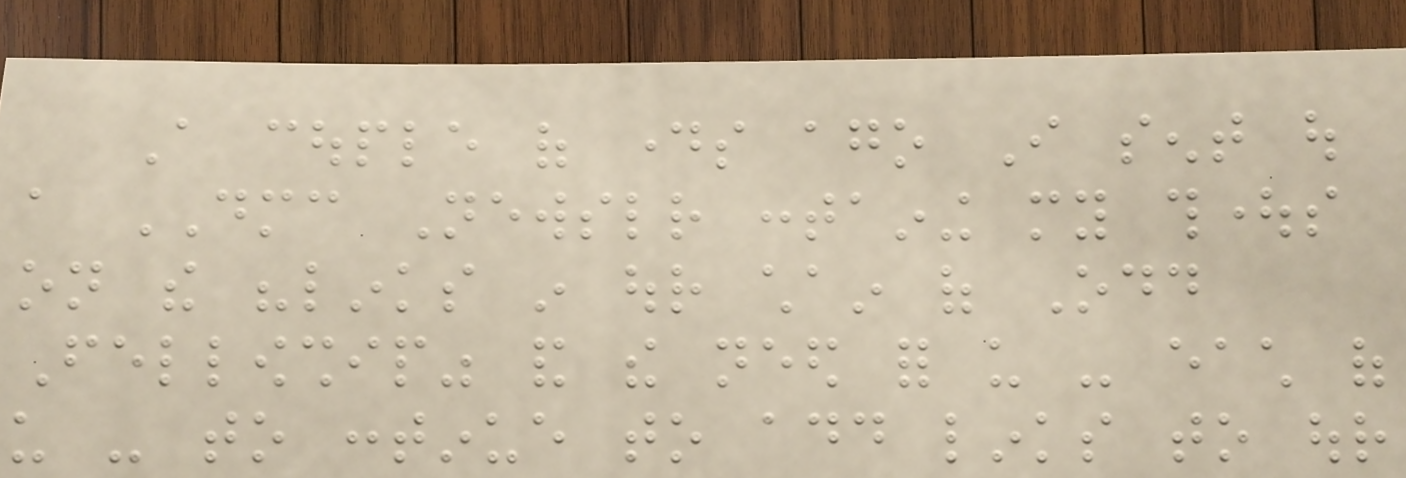A couple of days ago I sent out
a DMC Newsletter containing my thoughts
on the "links in our chain of Odd
Fellowship" and the need for us - each of
us - to continue to add links to our
